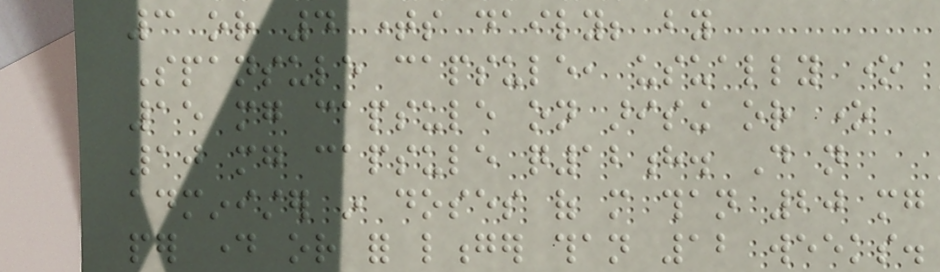3 or 4 times daily; by
Spansule capsule, usually one
15 mg capsule on arising or one
10 mg capsule q12h. Do not
administer in doses of more than 20 mg
per day or for longer than 12 weeks.
